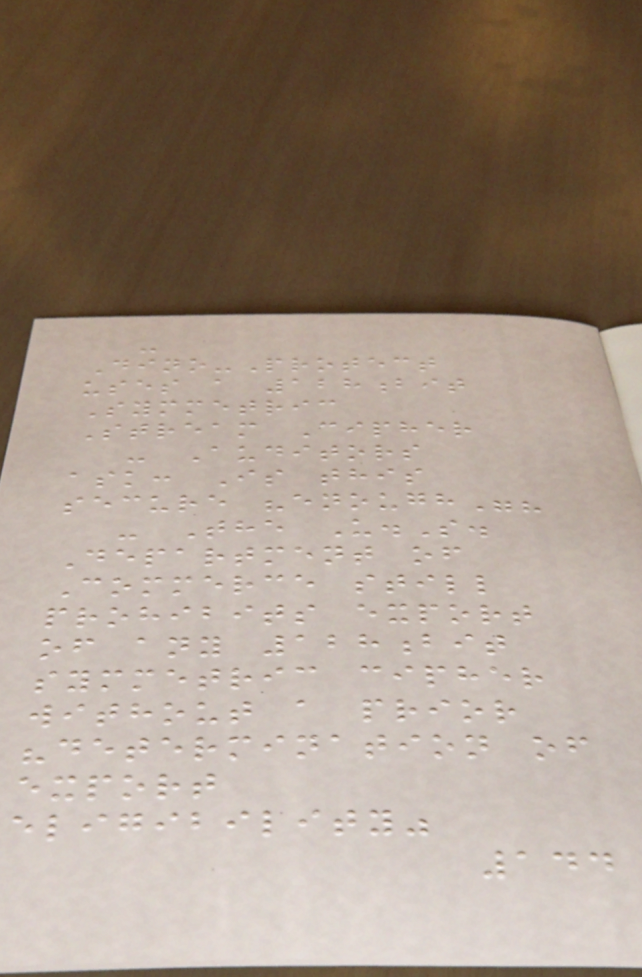-
Dino-Protect
uses a 128bit
Symmetric
Stream Cipher
- Auditors
ask: Is this
secure "enough"?
- The U.S.
Department of
Commerce still
prohibits export
of any 128bit
symmetric cipher
without a prior
"determination of
export
eligibility"
144
